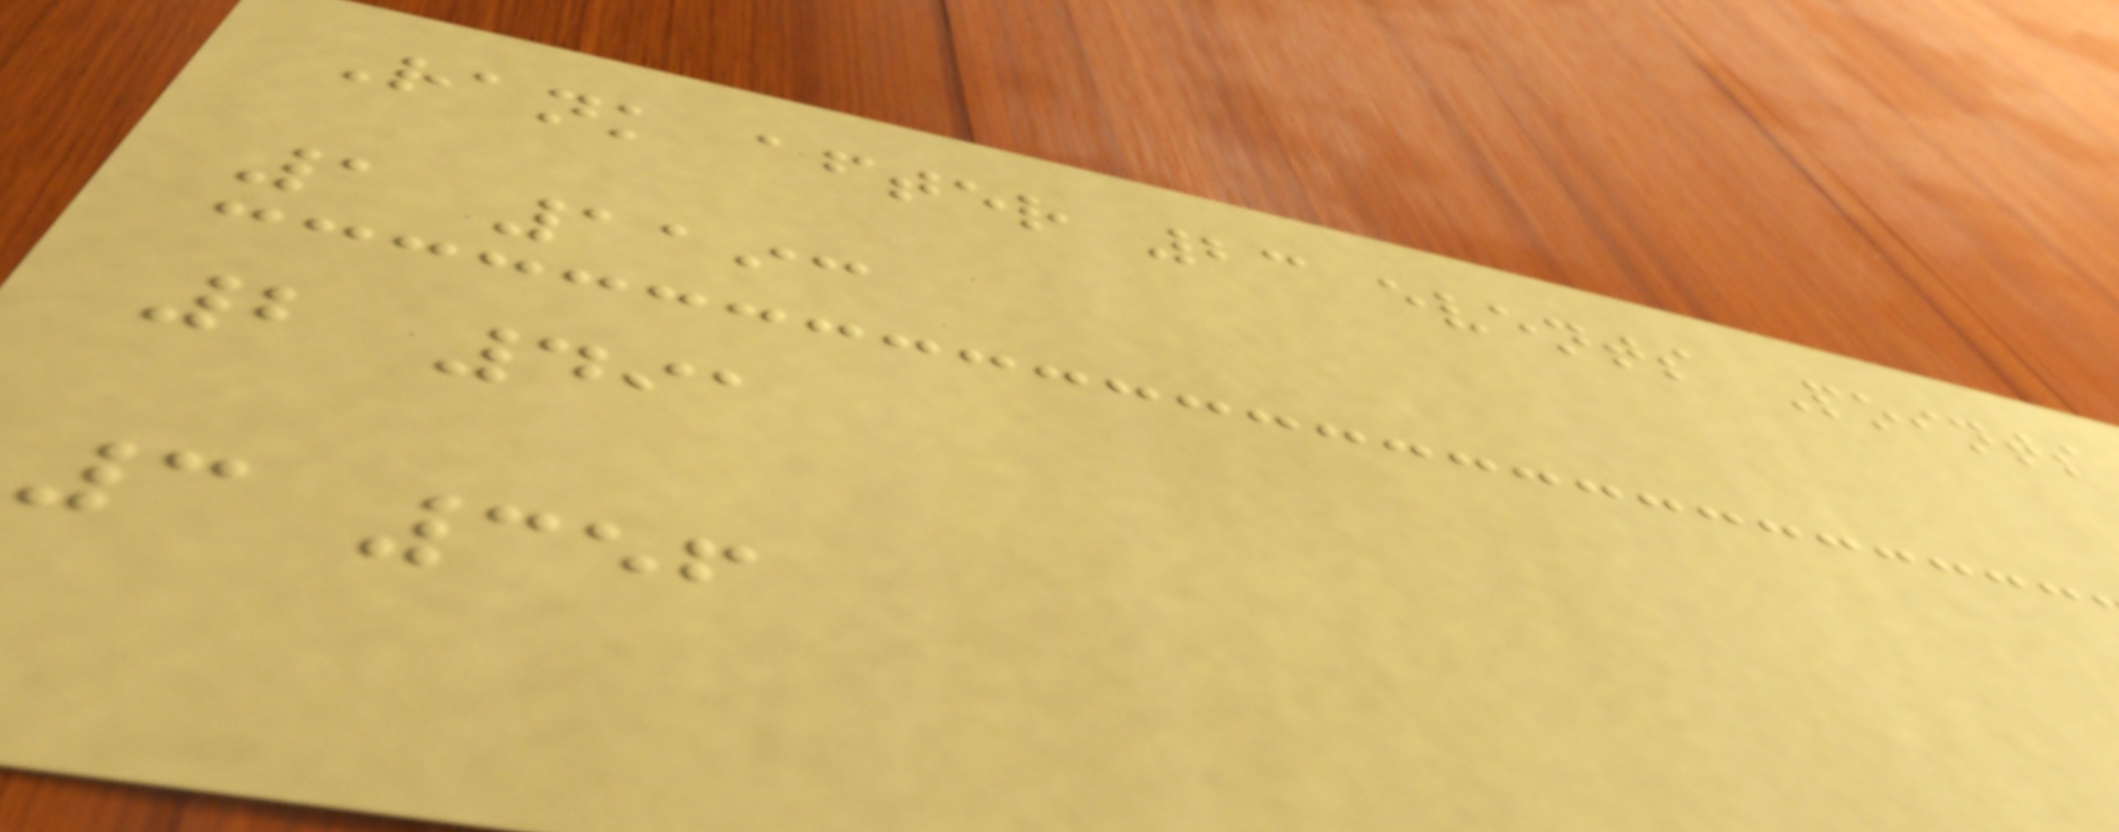Rank after 23 events Points
1 1193
2 491
3 356
